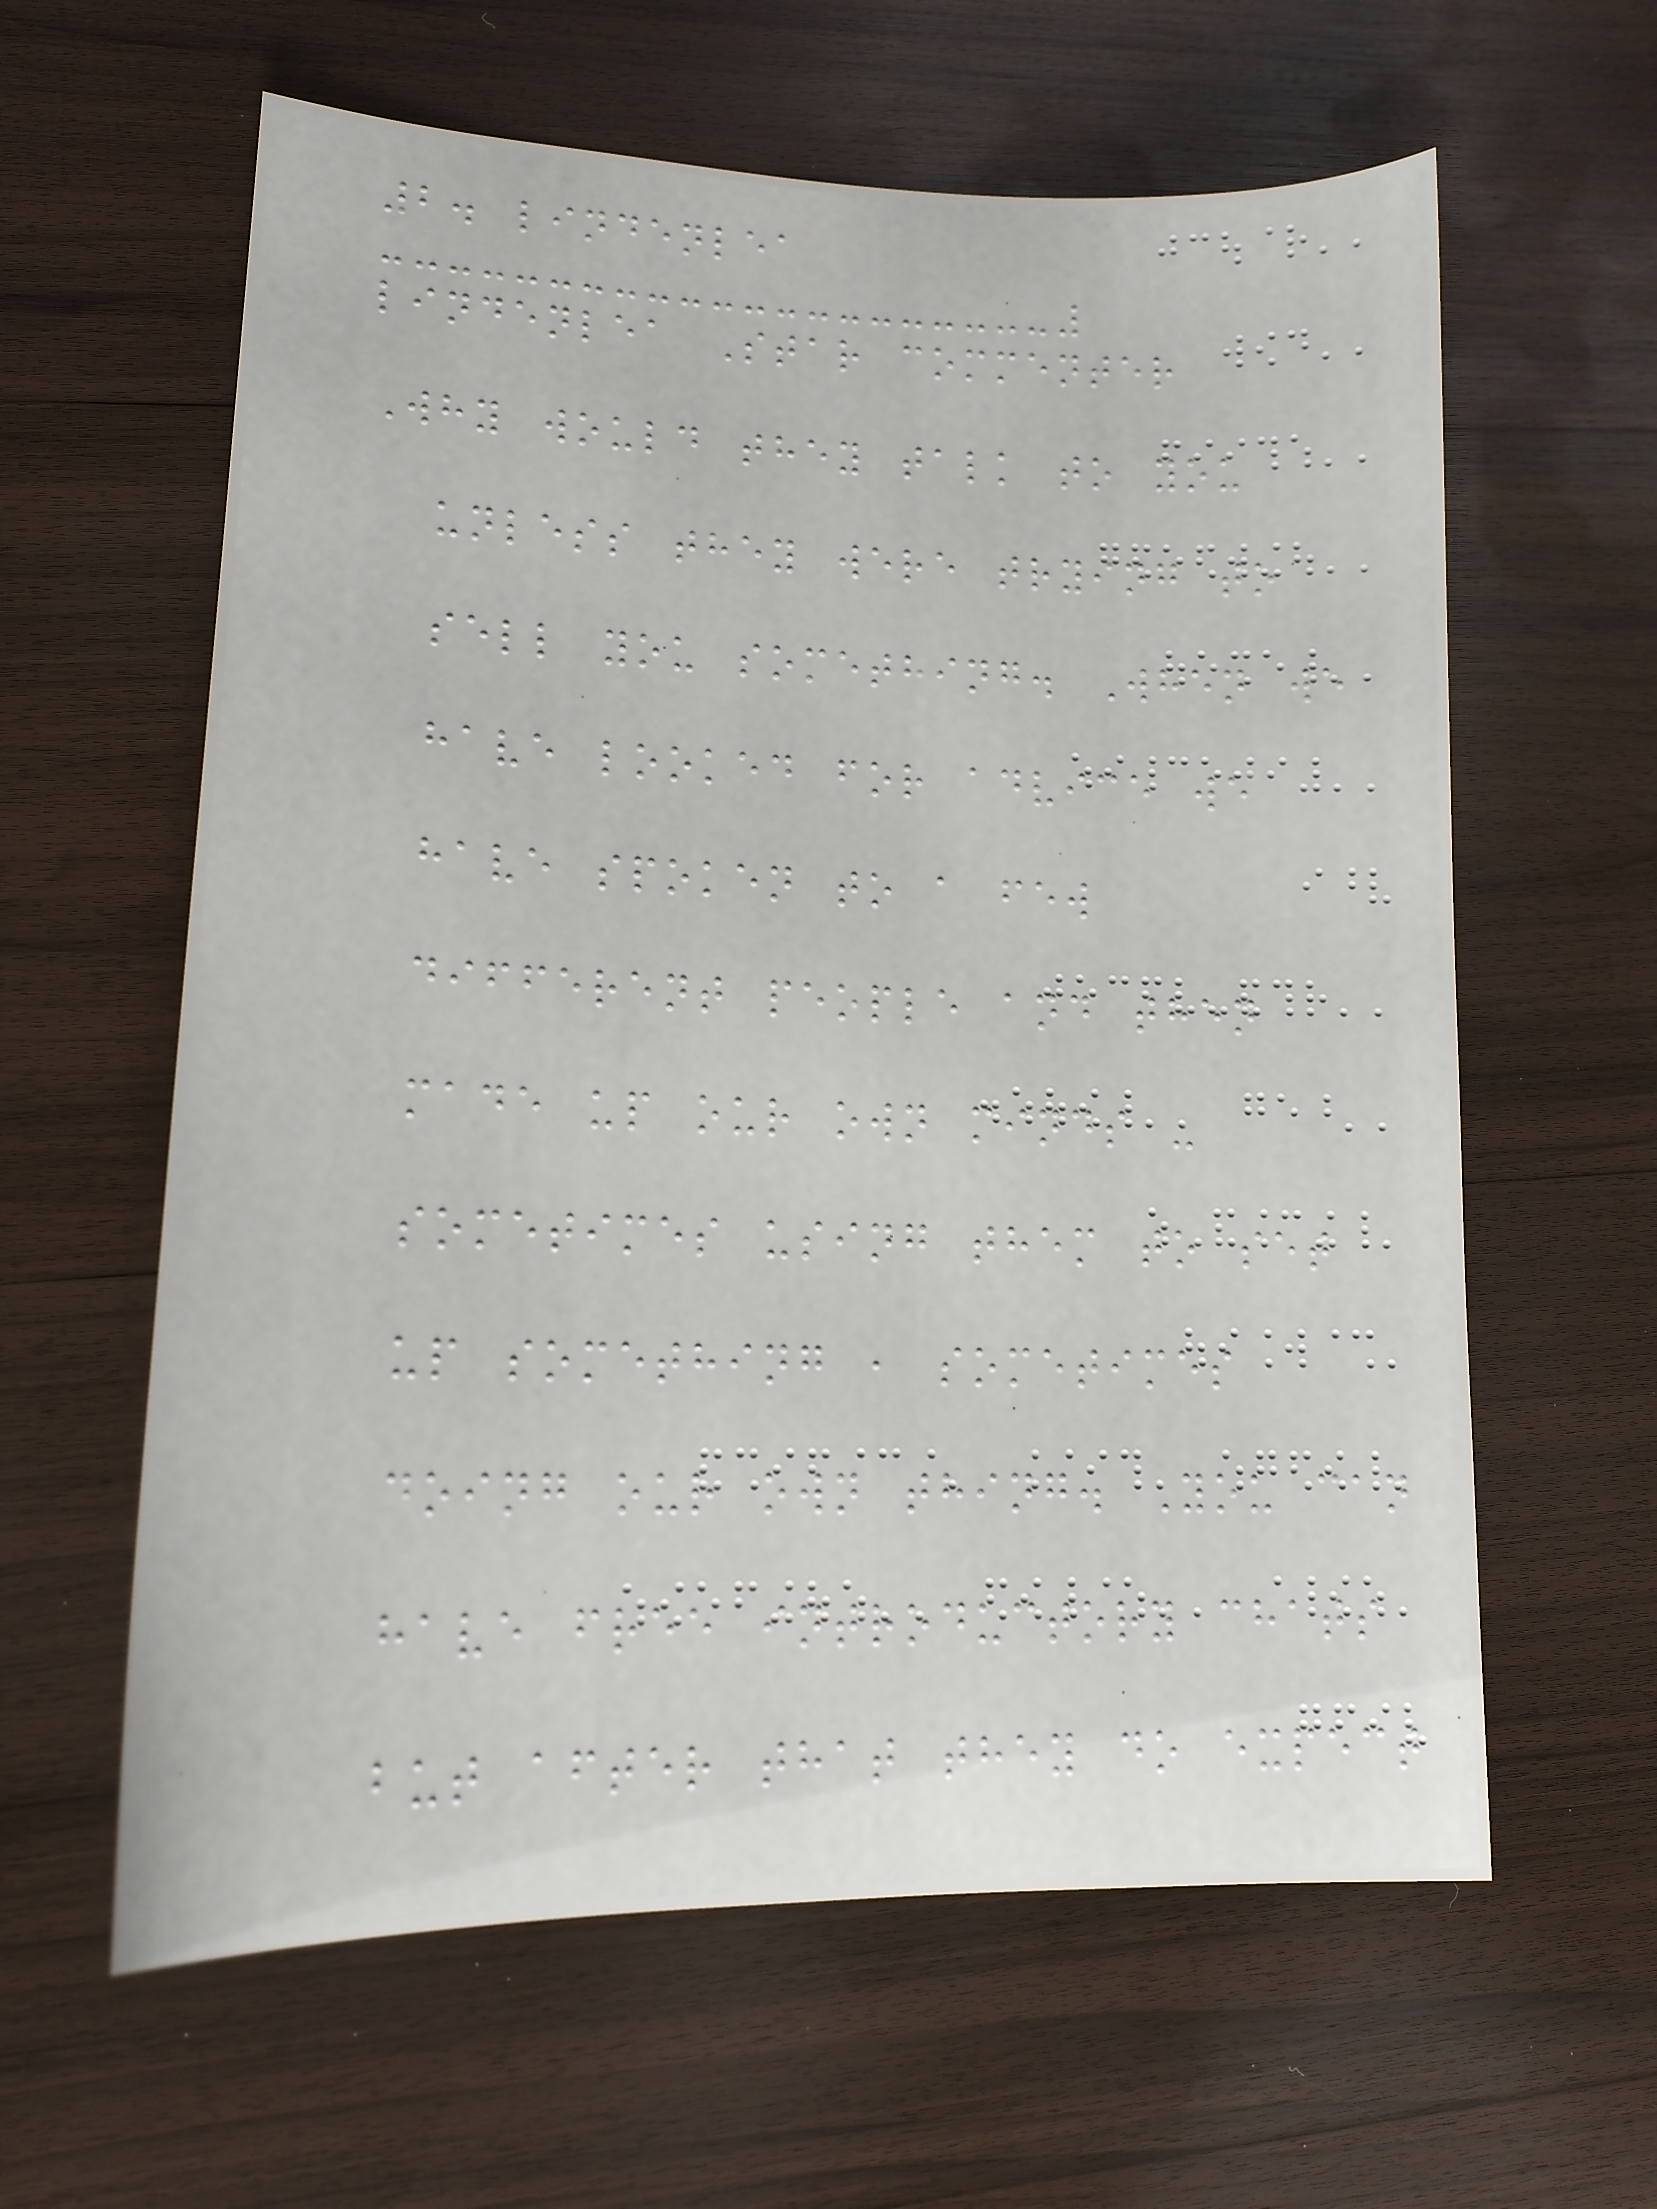2. lindenlea
lindenlea Star commenter
Why would they talk to you
unless they were trying to
sell you something. When we
have looked for advice we
have spoken to a few
different people and then
made up our own minds -
sometimes using them to set
up something , sometimes
doing our own thing. You can
have free introductory chats
but after that they do expect
